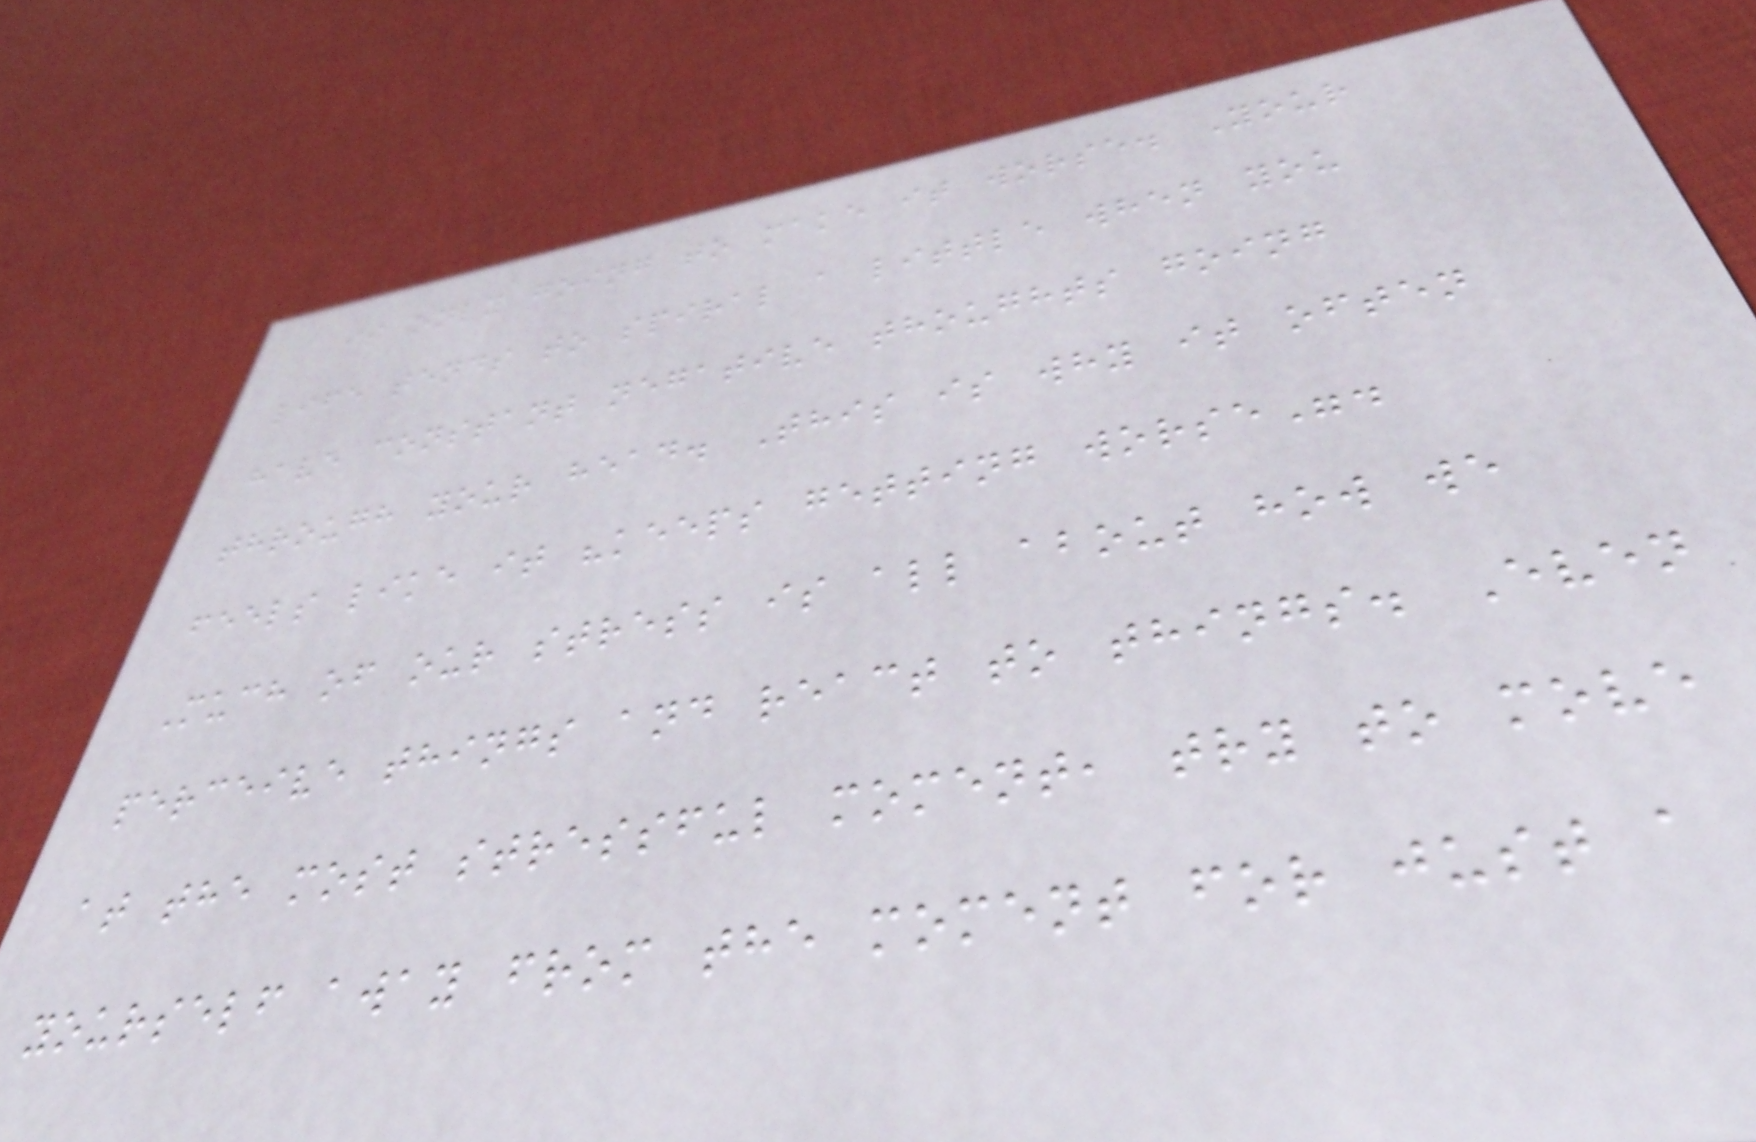is only going to make it worse. Your
life tends to spiral a little when you
have constant negative thoughts going
through your head. This is why it often
feels like it "keeps getting worse".
Much of our stress is all about how we
perceive things and react to things. Even
at the most stressful moment, try to move
yourself away from the moment for just a
